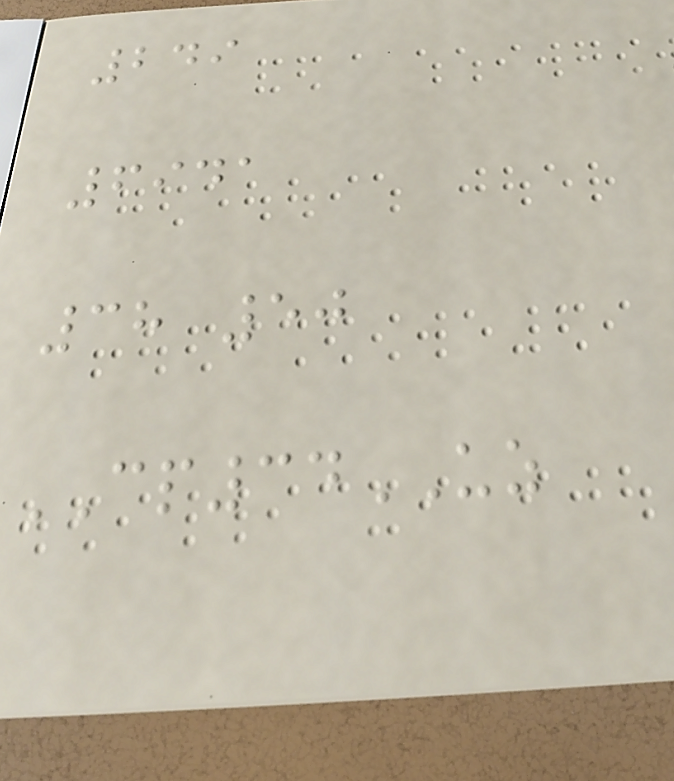249
6941
38 50
CP34UZ
